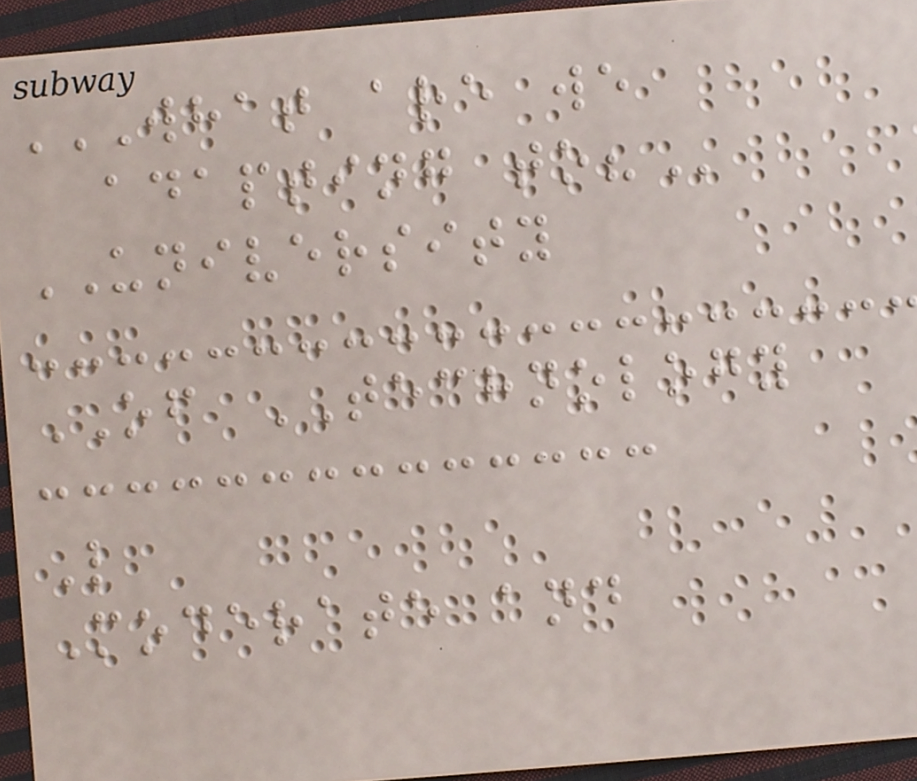WHAT ARE WE
ADAPTING TO?
UNIVERSITY
OF TECHNOLOGY
L
Moderate and
